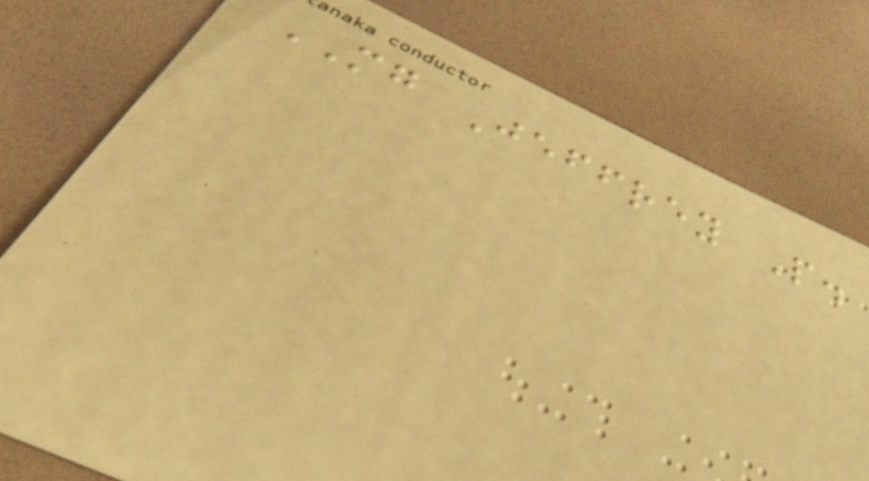MG Jeffrey P.
